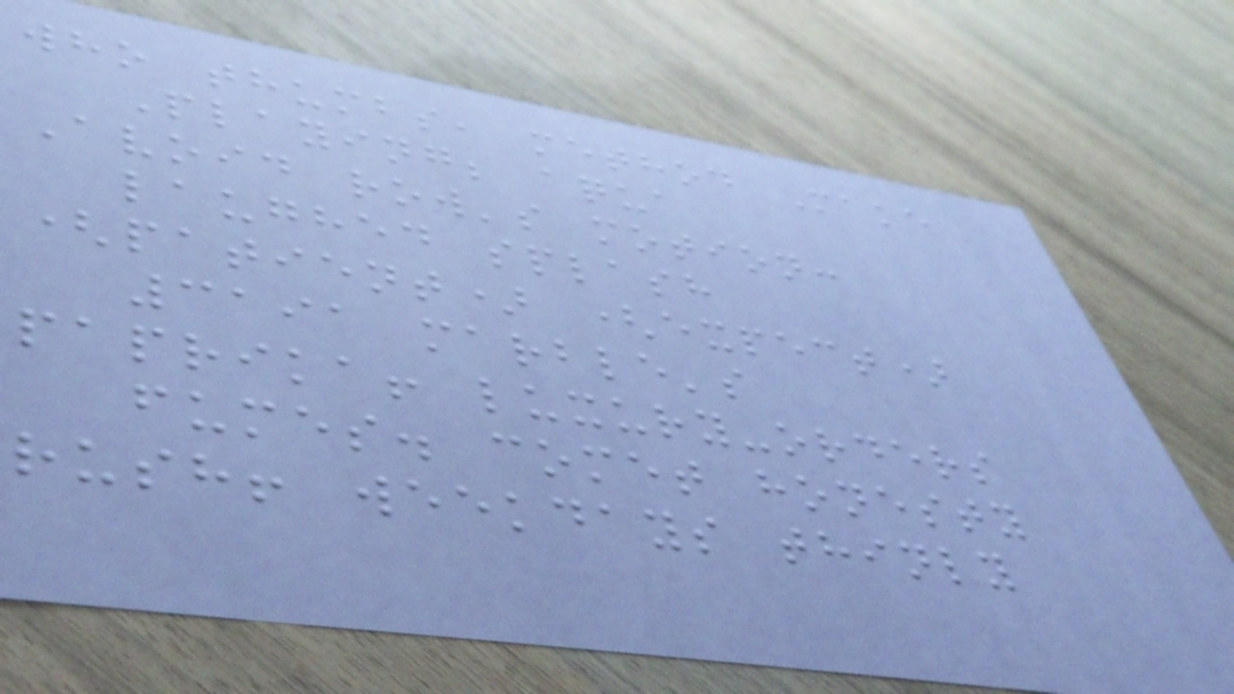who thumbs, method Make
Playing; aqua
Avoid row's motion:
laughed splash
(patient) (expect)
3191 marble's
paprika! luxury-orders
fumes. comet honesty
rush! weekdays thinly
